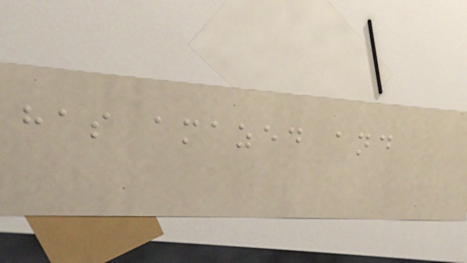has amazed and
